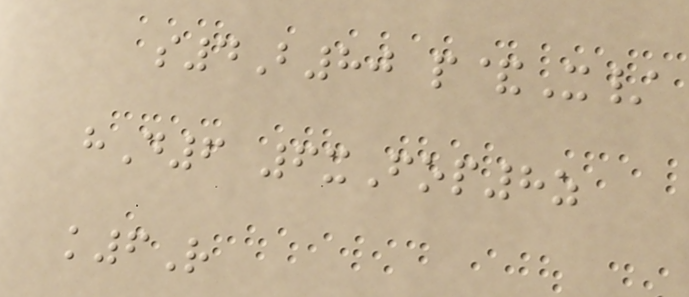s4B80 p&X/
hD6 6xFop8z
k6R
